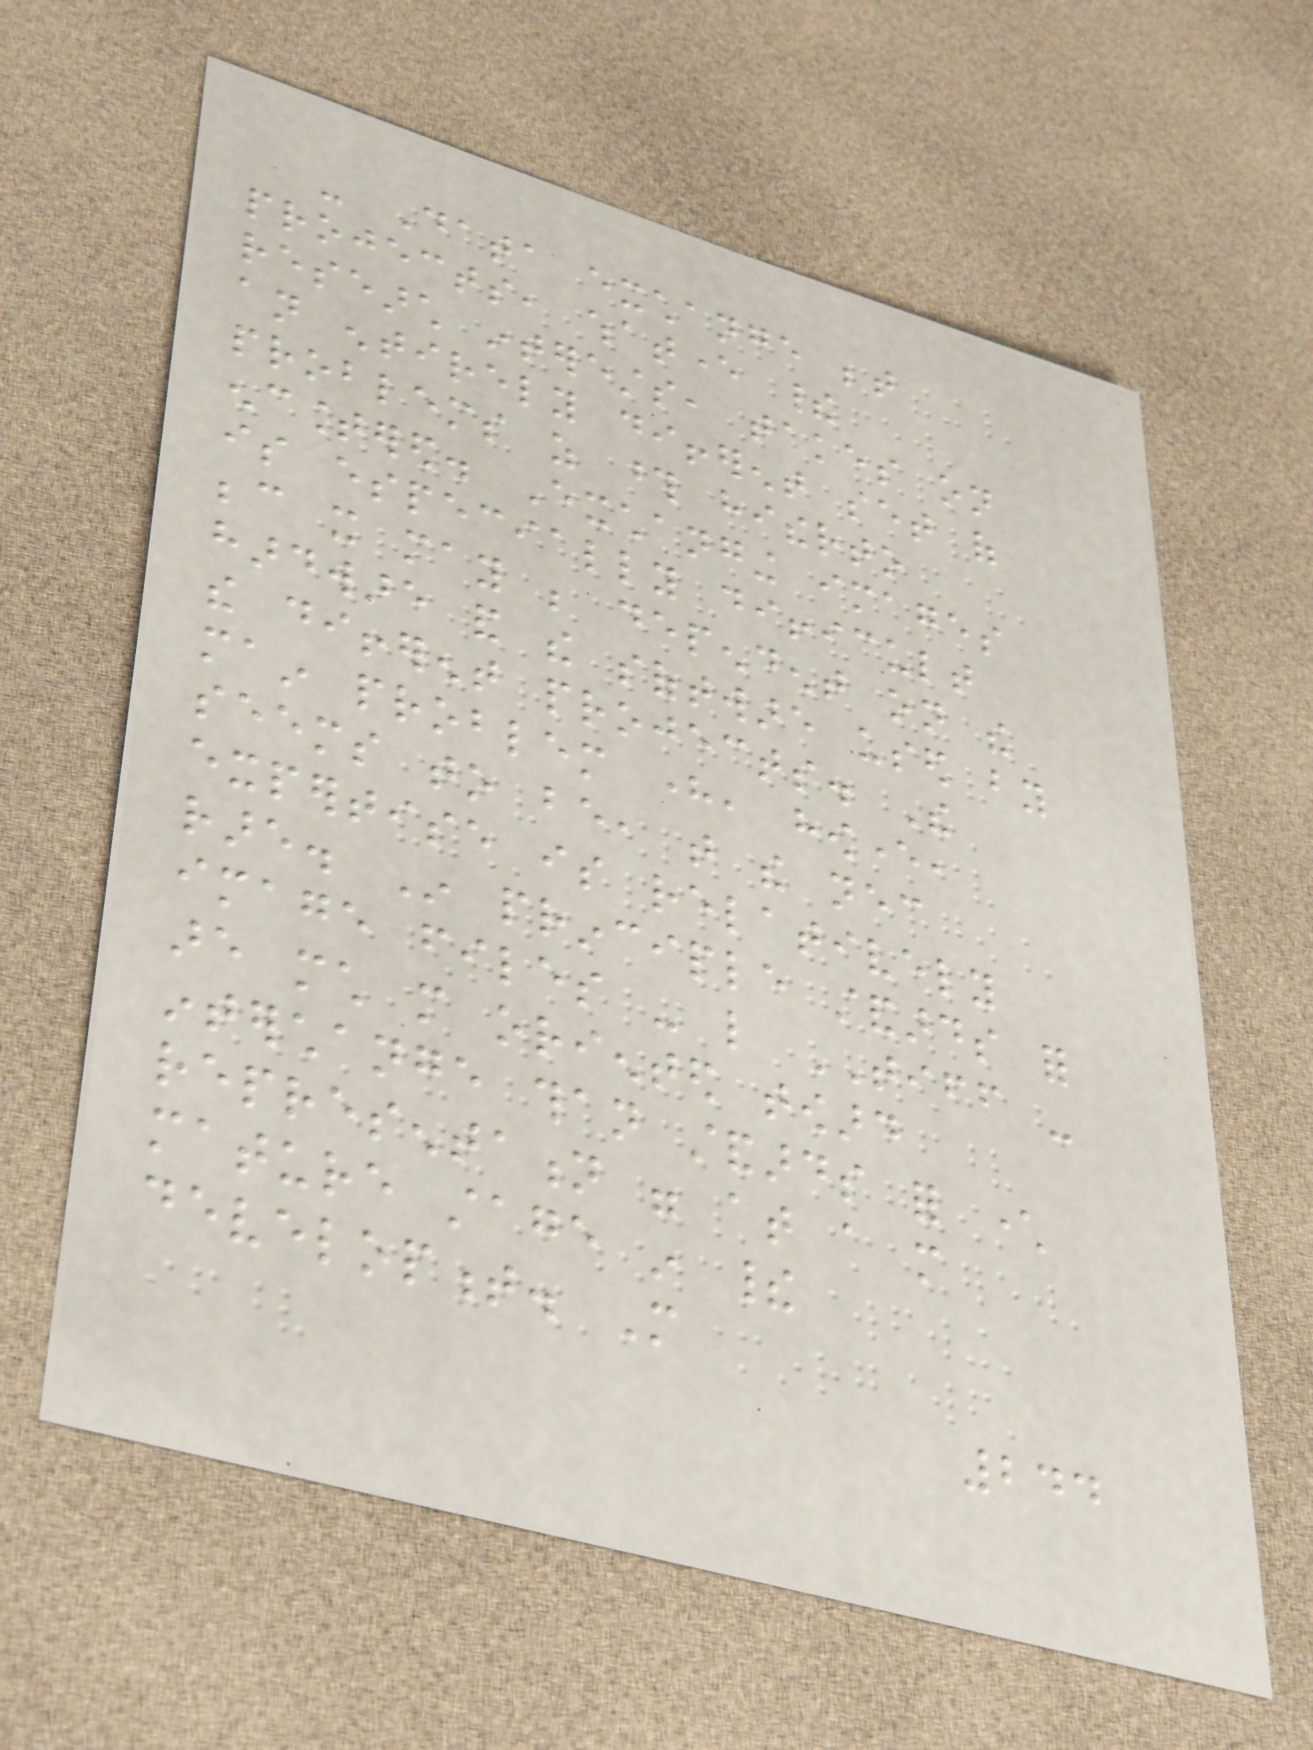- Data exchange between
projects, whatever their
research interests, takes on
an entirely different set of
problems as those hitherto
encountered. Exchanging images
is especially difficult
because it may be dependent on the
hardware and the software used by
the different projects. The
main problem here, however,
seems to be, that the necessary
expertise is relatively
rare. In principle standards for
image files - like TIFF -
are much more oriented toward
interchange than standards for character
representation were at a more
mature stage in their
development. More
244
